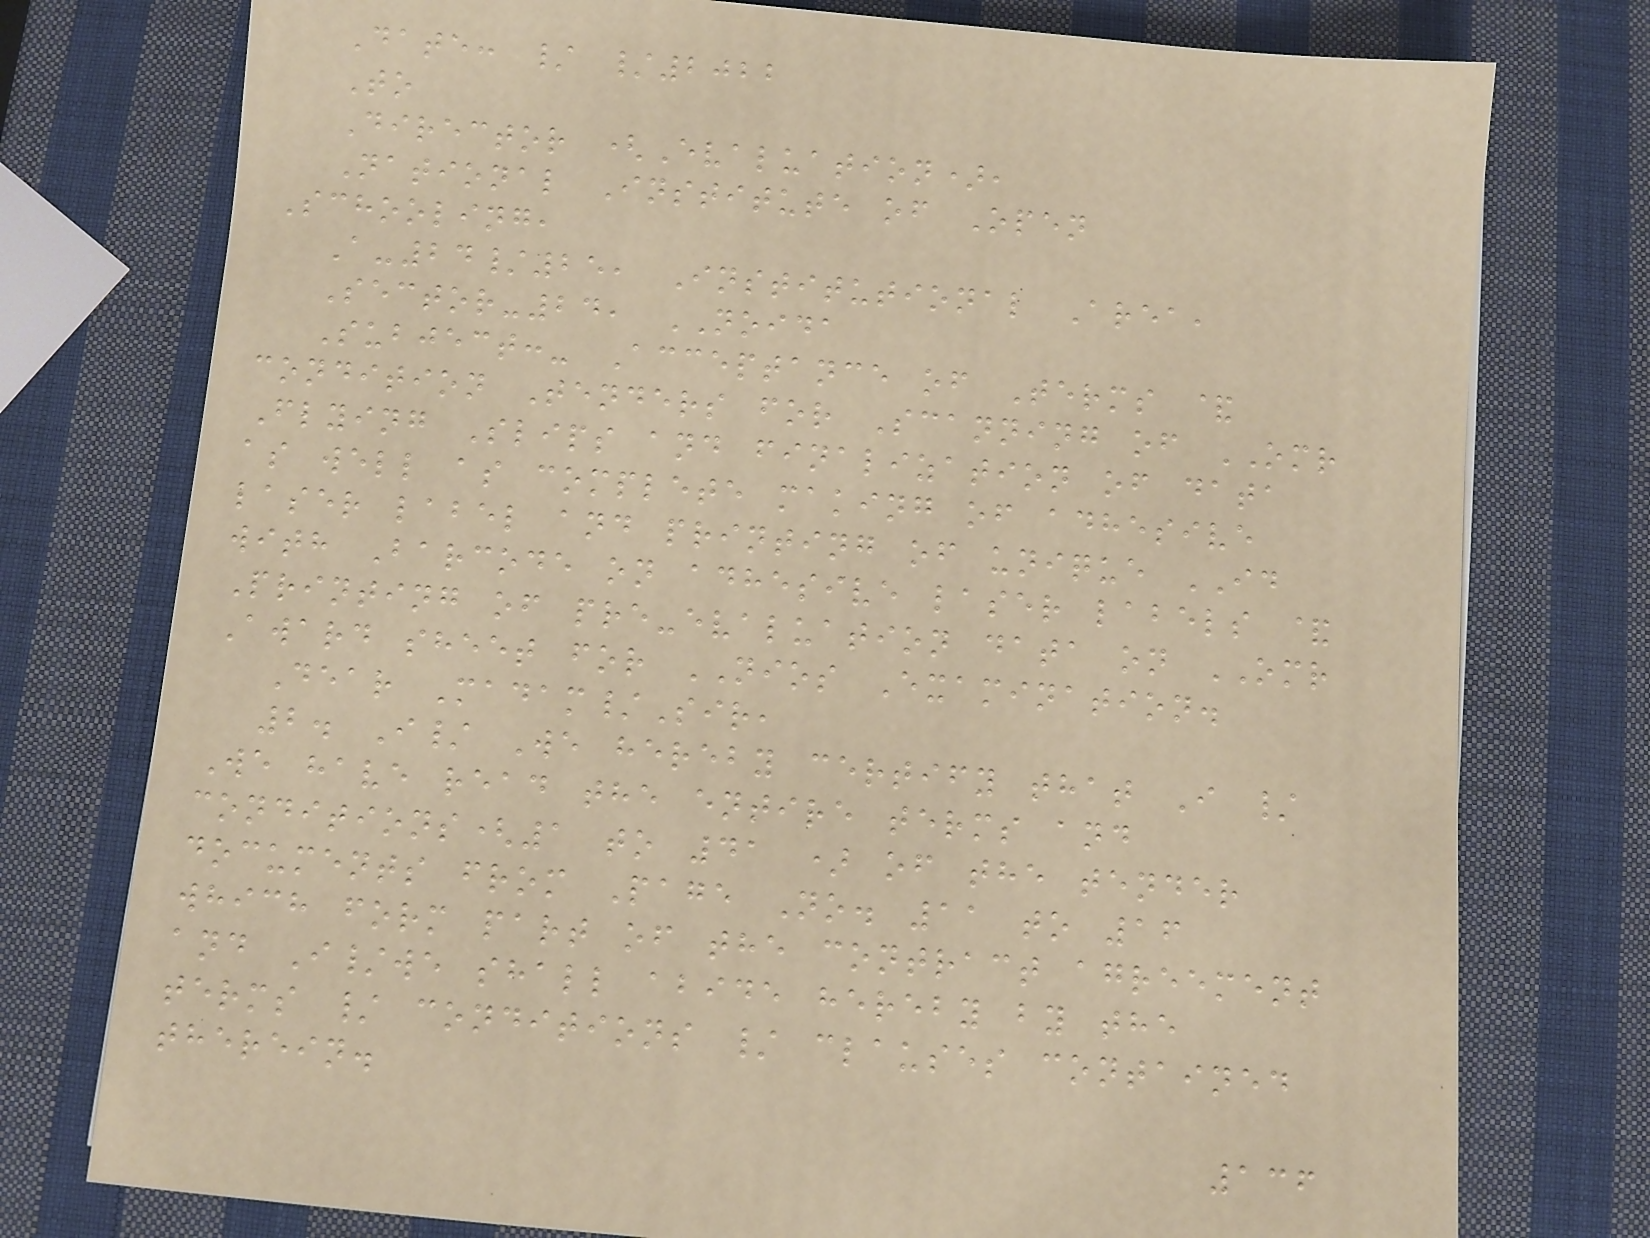Date: / /2022
To
Director (Evaluation),
National Institute of Open
Schooling,
A-24/25, Institutional Area,
Sector-24, NOIDA
Subject:- Acceptance of Terms &
condition Tenders for Scanning of OMR
Flying Slips and finalization of data
as well as complete making of adhesive
laser label and printing of unique ID
with Barcode on adhesive laser labels &
Printing of pre-evaluation data on OMR
Award sheet for NIOS Examination.
Dear Madam/Sir,
2. I/ We hereby certify that I /
We have read the entire terms and
conditions(1 to 41 ) of the tender
documents from Page No. 11 to 16
which form part of the contract agreement
and I/we shall abide hereby by the
terms / conditions / clauses contained
therein.
136
